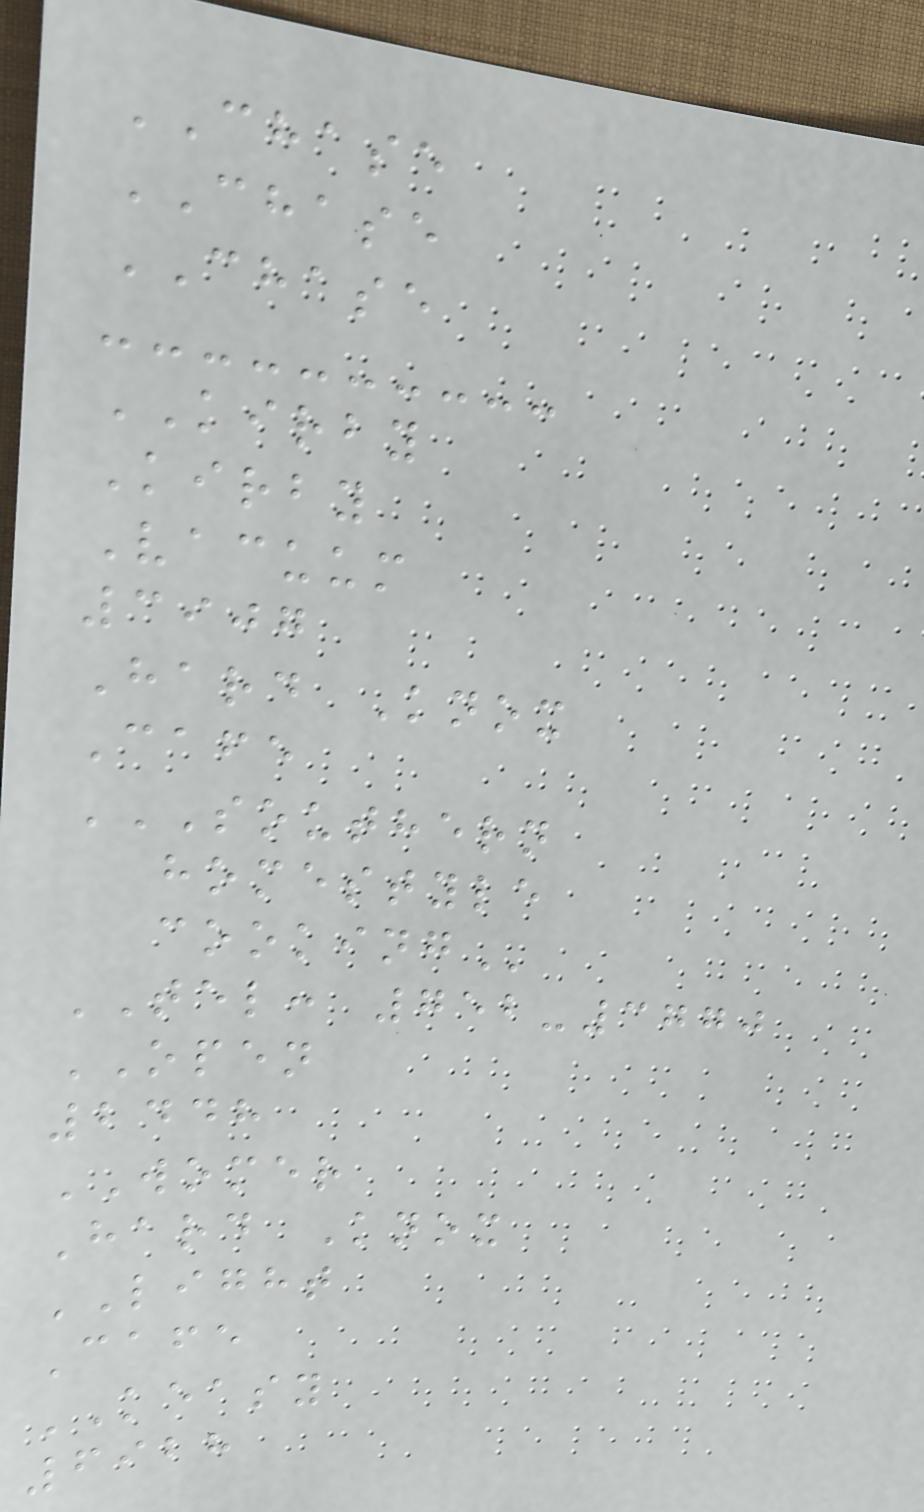CHASE
CHASE
CHASE
KIRBY
Kirby
Vacuum
3907
Hard Knox
Cafe
SOUTHERN
HOMESTYLE
COOKING
TEL: 752-3770
OPEN
2448
WOMER
Hard Knox
LIGHT
Cafe
KEASY
6928
